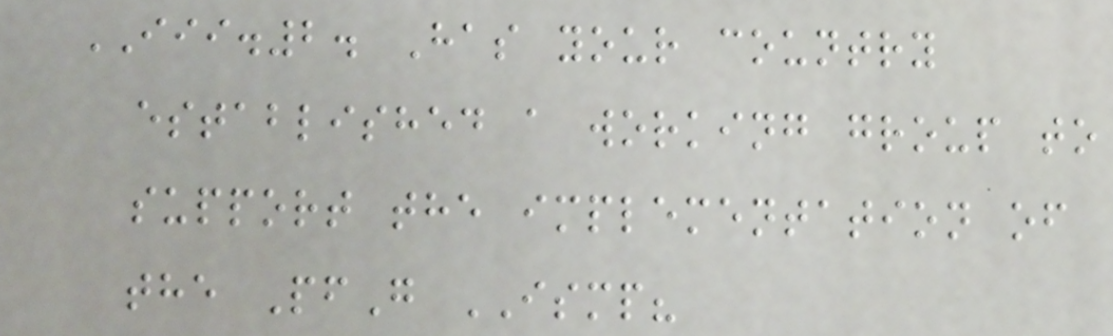III.2. Has your country
established a working group to
support the implementation of
the PfG ISMP?
